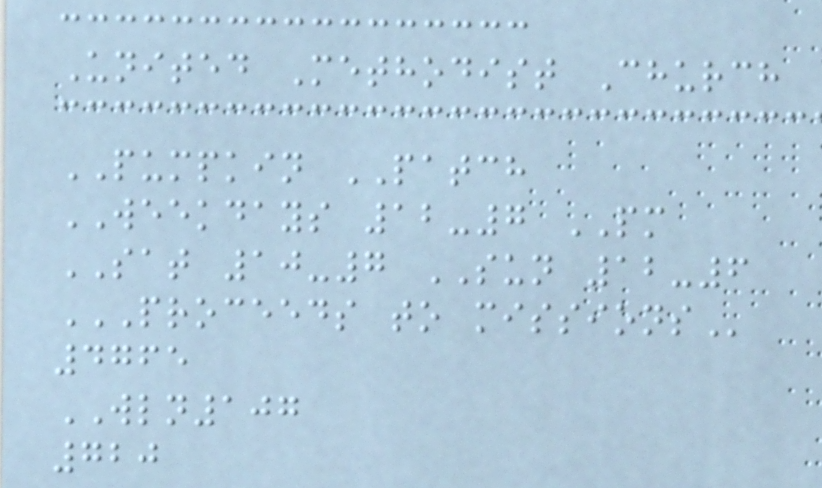United Methodist Church
PUMPKIN PATCH
WEEKDAYS 12-7 PM
SAT 10-7 SUN 12-6
PROCEEDS TO MISSIONS
4765
WLN107
720
